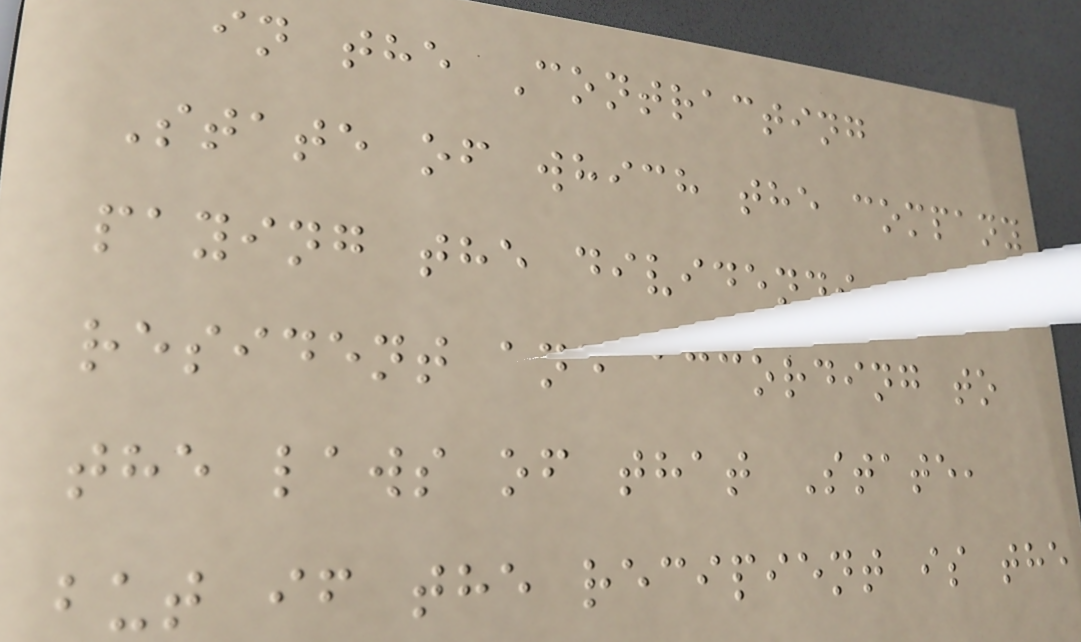in the Contracting
State of which the company
paying the dividends is a
resident and according to
the laws of that State,
but if the recipient is the
